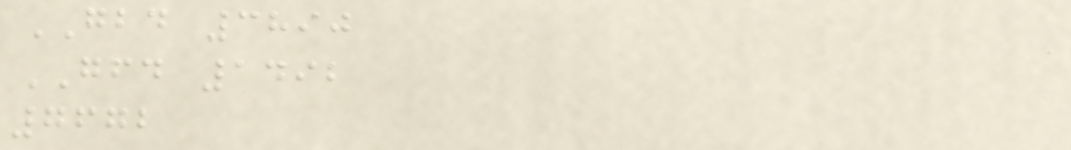GBD 3890
GFD 1492
7672
